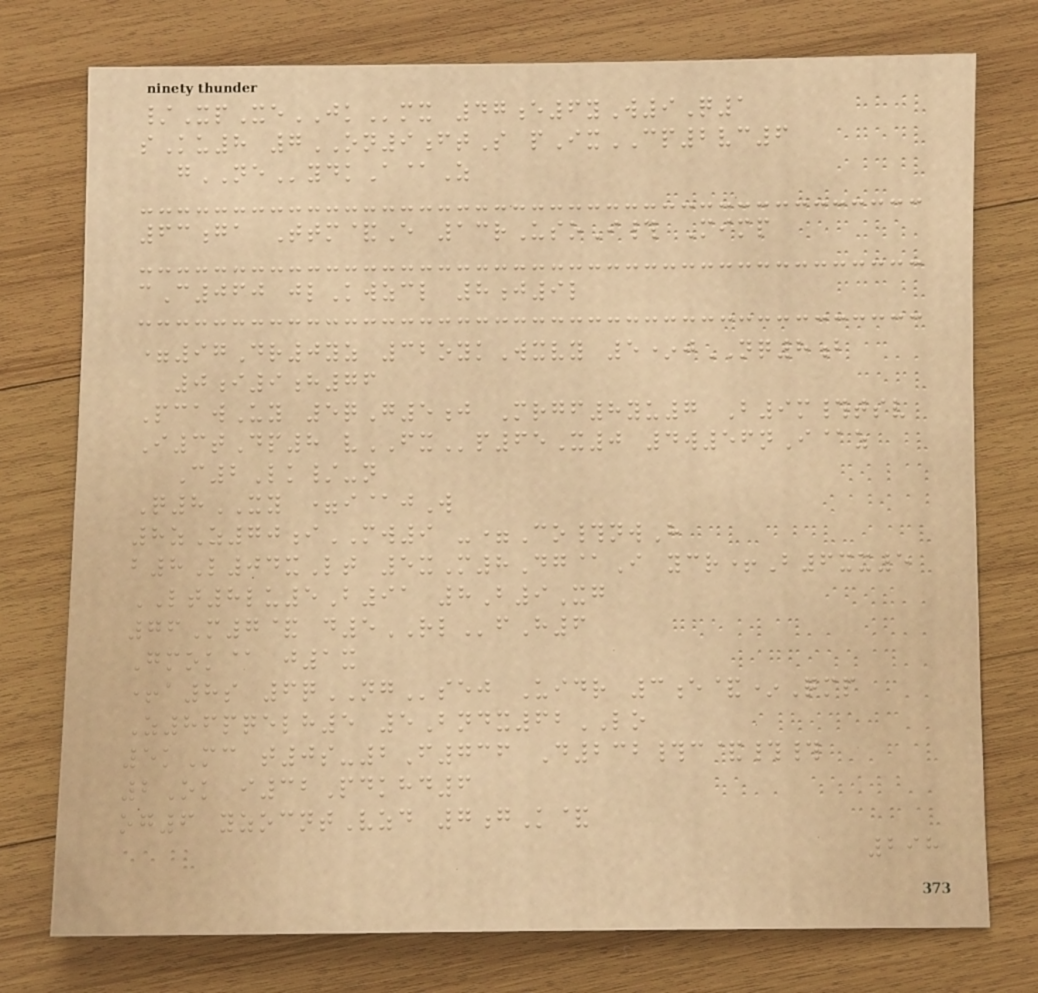/XpXeJKmx 47e6yW9Q1
sKu8 7ON9ftS pIxCP2vc6
gNEydkA@Z
63ga Ttm&E 13rUsoI# Mimp
cC060 jlKwzcl 8j9l
=97Dr0yz 32oykWxvy 5*jNQ8b
0i9h76
PcawUy 5qG5j Mrgf8yu7 B9m#tsv
I3tDp8 vFXp65X0 4w56nI@z
C2Lk/-n
Q8XY =i@jW
8zZ70iMW9 -=Co#nwH
b8L04xLt 5xM8Dg@I ycr+B6xx5
LT8lu5B91 8B9Xg
76M7& d5RLfH6
Gmok@ j1x
+a8s 6qNGsej Uidr 3e&*Qmp
Z86pqelh5 5Bndx62LO
5kMc t0s-2F736 D232#c&##
2Ok i32Pdkhd6
og6 yzocntVzd 7gK&
298
